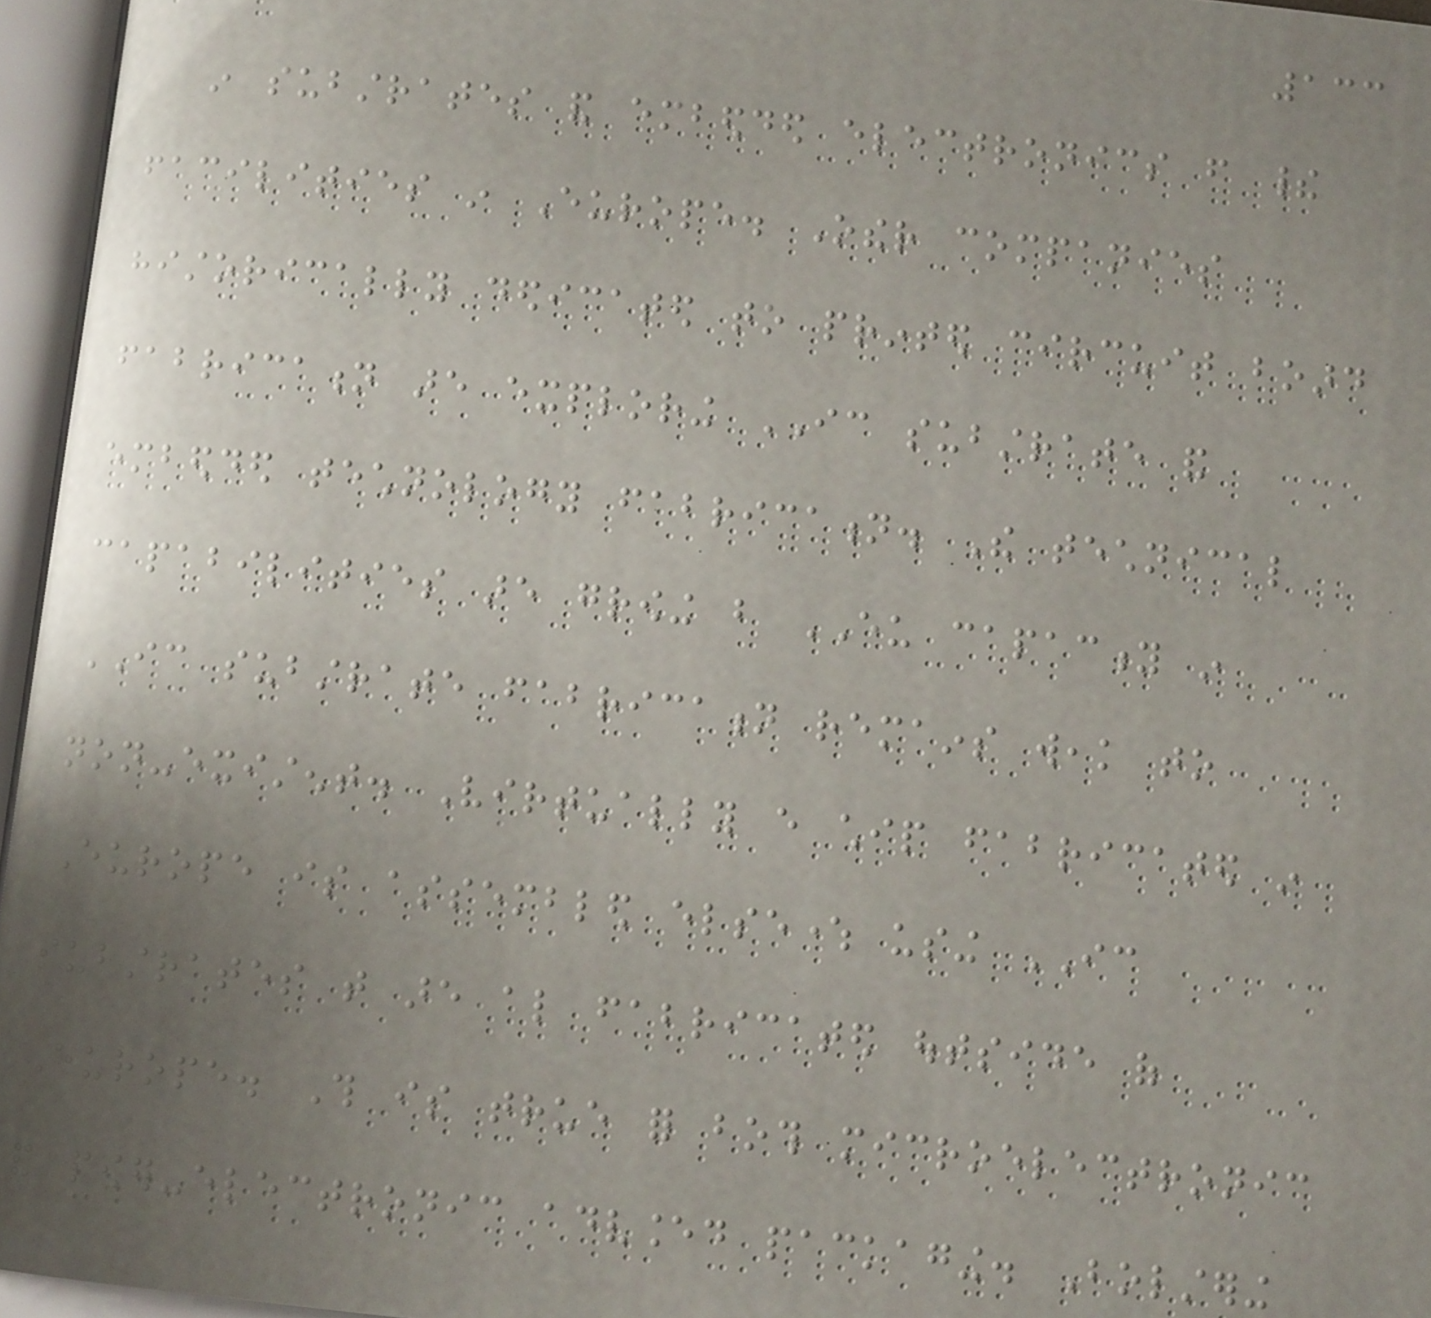133
in substrates and embedded electronics from their
facilities in Europe. Other companies
historically dedicated to printed circuit board
fabrication are exploring IC substrate and
embedded technology fabrication. The technical
capabilities are growing but EU capacity in
IC substrate fabrication remains weak to
non-existent. Virtually every chip fabricated in
Europe is assembled elsewhere using IC
substrates that are also fabricated outside of
Europe. This is true for both microelectronic
and power-electronic advanced packaging. Bolstering
